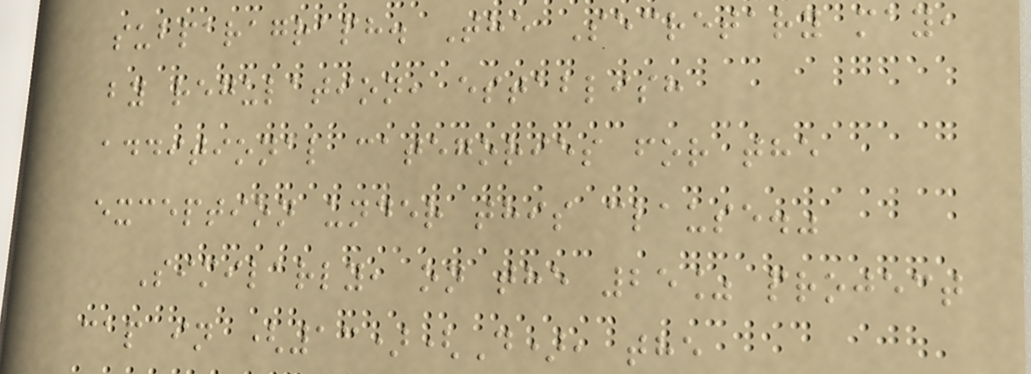subparagraph. The Secretary may,
by regulation, establish
additional categories for the
exception under this clause."
Similarly, on the 25% project
cap in (13)(D), the
